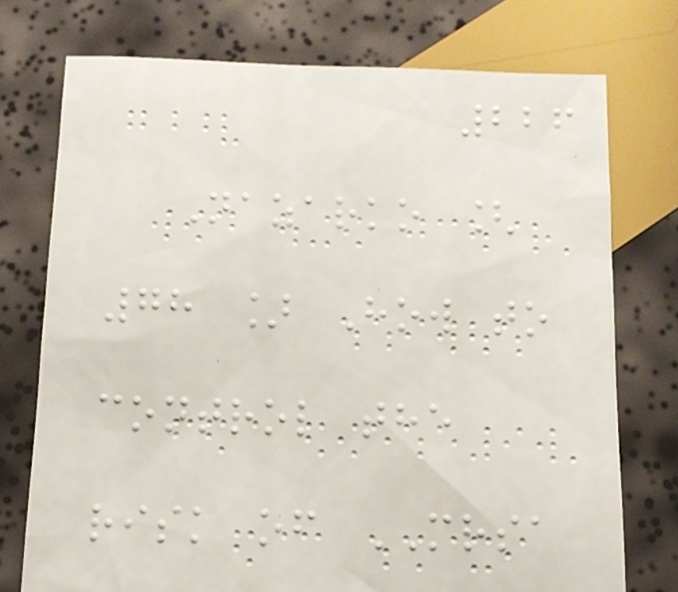226
Nazarko [
78 ] How to
control the
risk of MRSA
